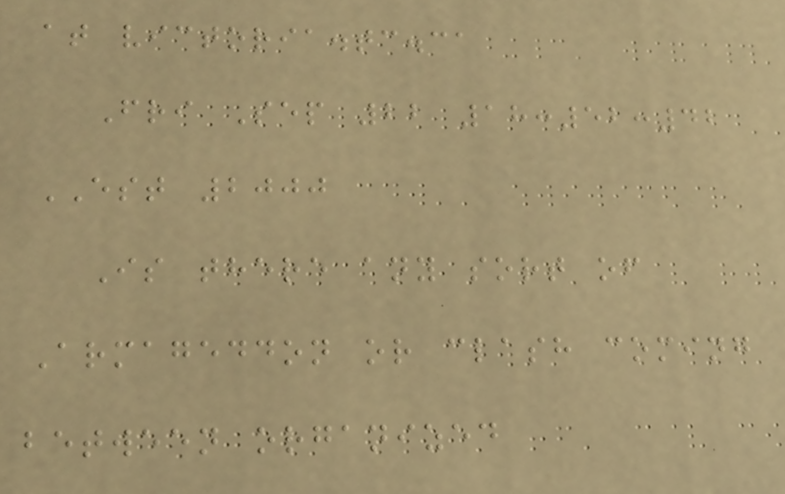at victoria.tc.ca
Fri Sep 22 18:52:42
EST 2000
Is there any sort of
Armageddon or clash coming
between organized
